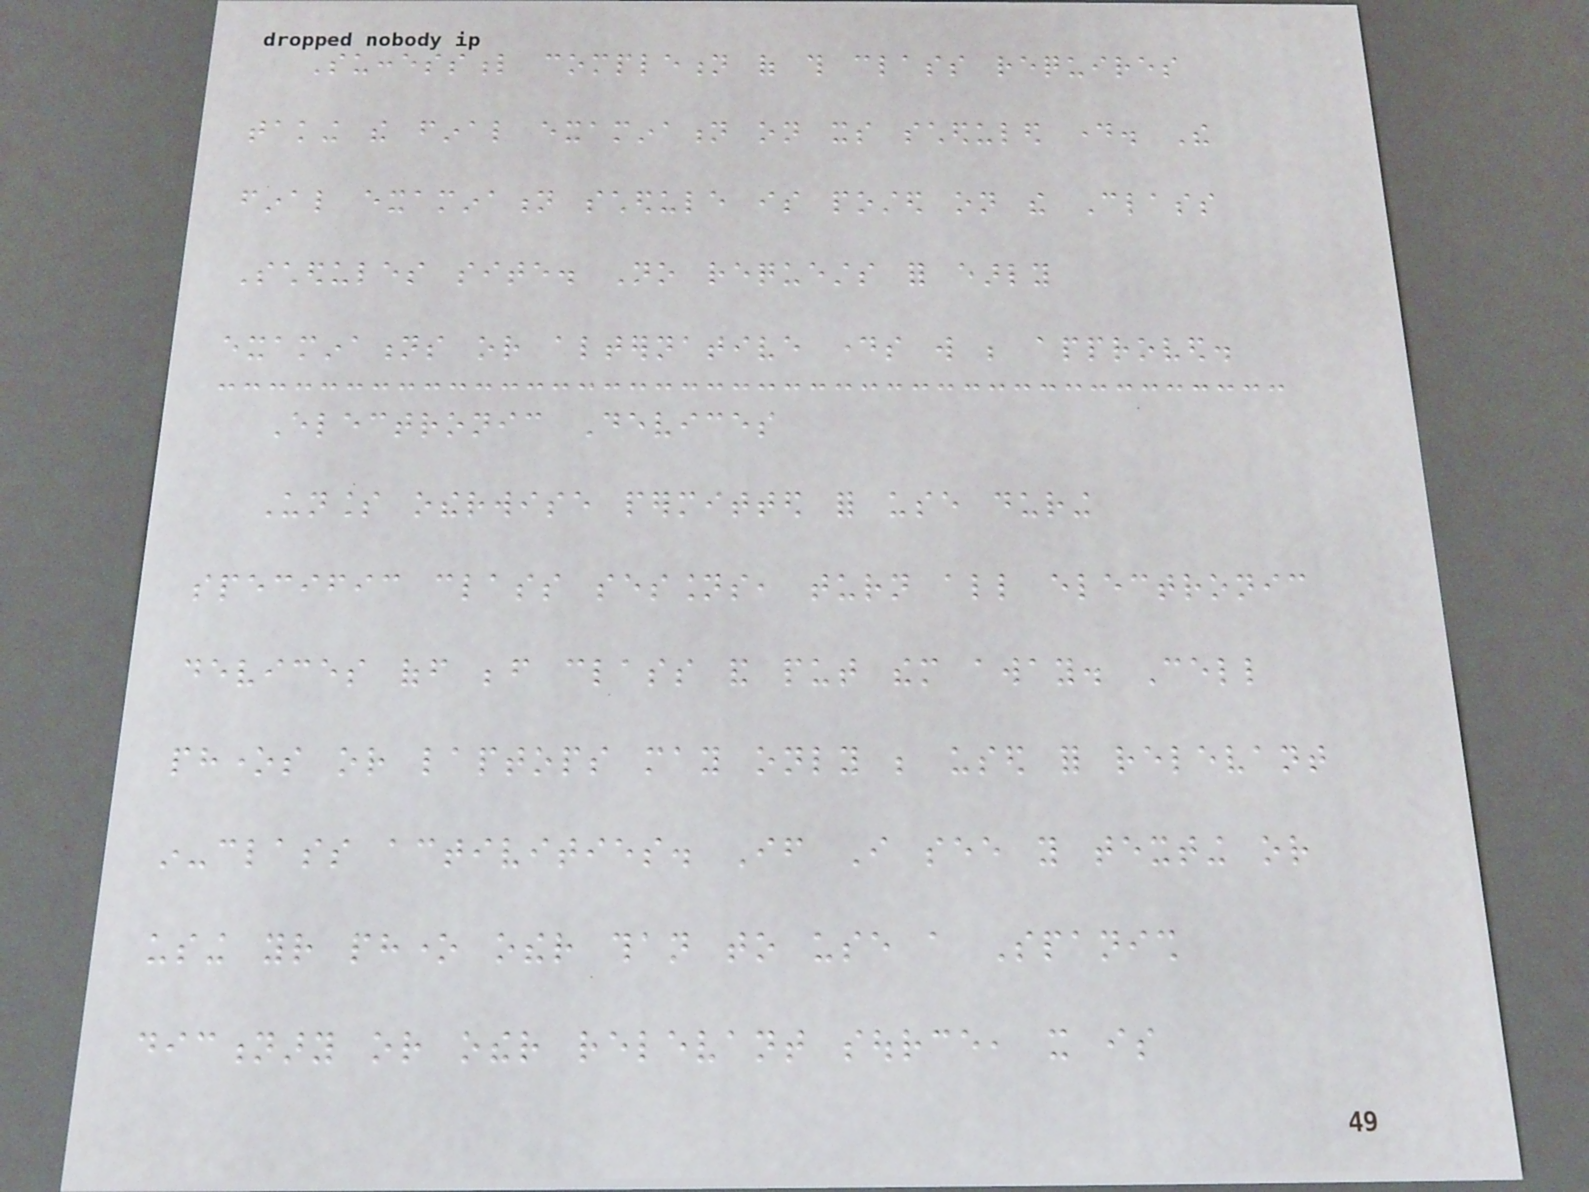Successful completion of this class requires
taking the final examination on its scheduled day. The
final examination schedule is posted on the Class
Schedules site. No requests for early
examinations or alternative days will be approved.
Electronic Devices
Unless otherwise permitted for use during
specific class sessions, turn all electronic
devices off before class and put them away. Cell
phones or laptops may only be used for relevant
in-class activities. If I see you texting or
using your phone other than to use a Spanish
dictionary or other relevant source, it is
